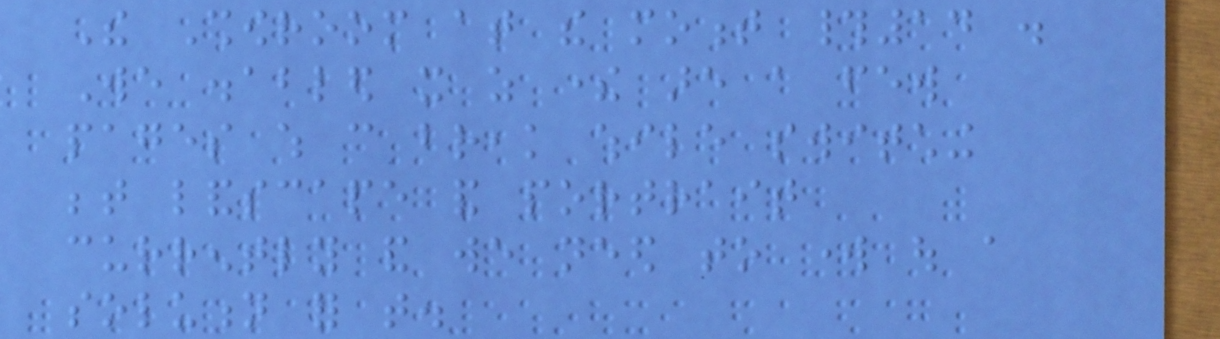The Showroom at the moment #14 .
We disabled it as there are a few
pages which can break while switching
between landscape and portrait
currently and we need to work out a
solution for that.
